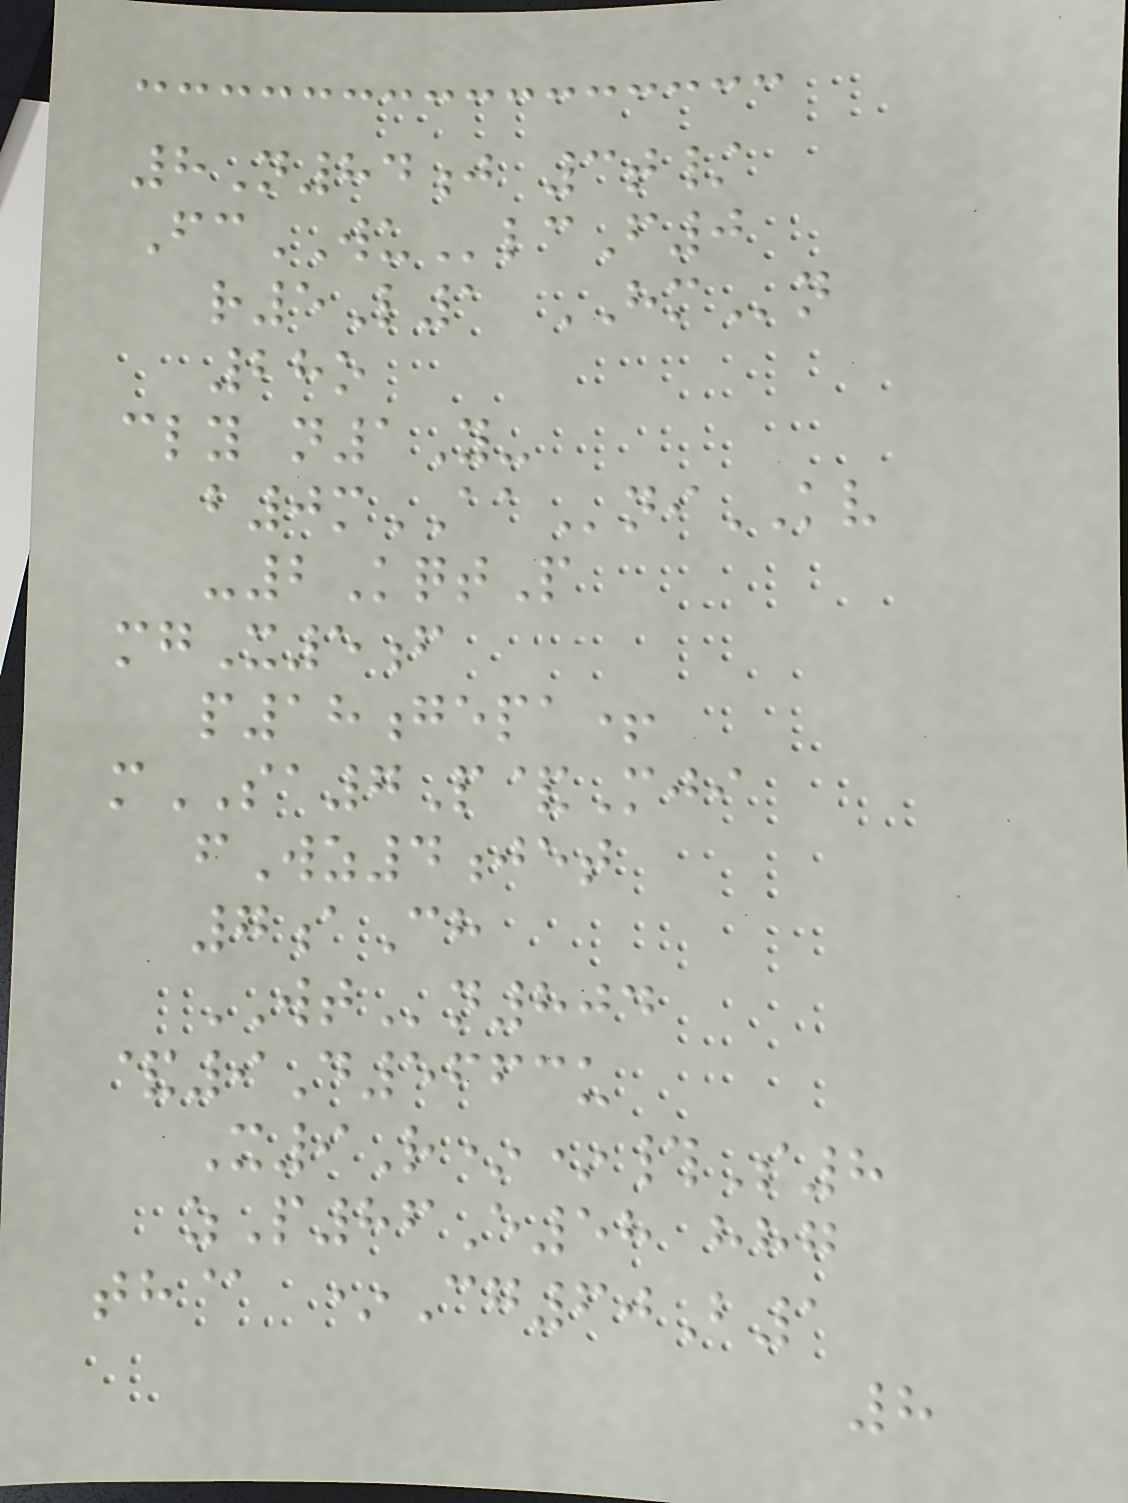8N84j 3t/
FcWUlcF0
r5L1 HMn
28o
cly n1Y-
b0mAAniKV
-2KqtP
mgX5f
p18gepa+
mSA7P&Mji
fWz4jet
7aCh
WTn804
&9D5663u
X9R**#S8
zP86E58 hhg
th@ *Cg60B1
8
